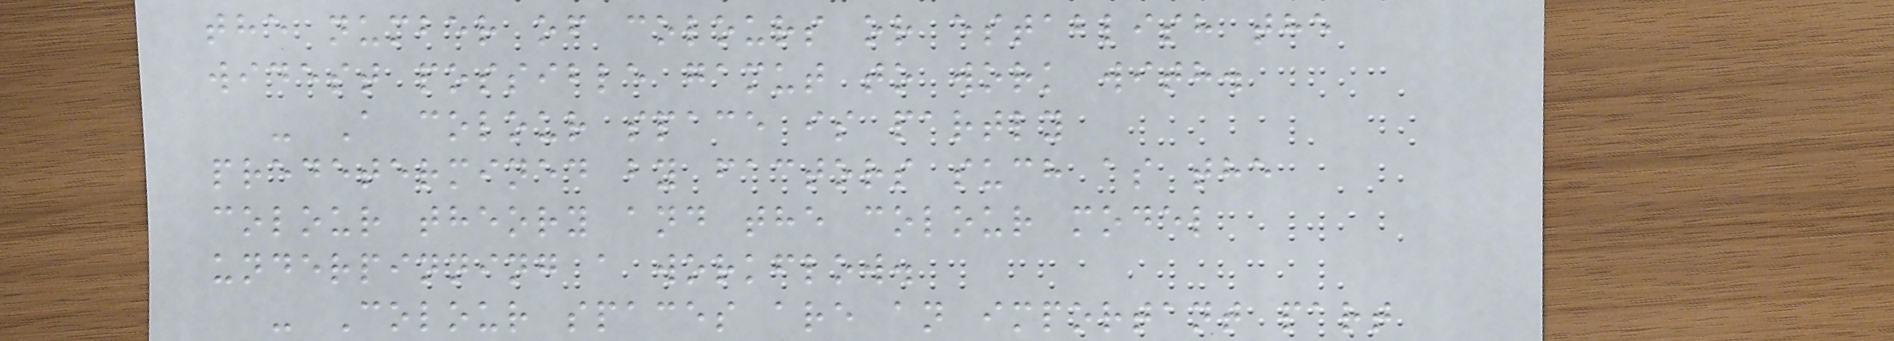the number of colours or establish the
widest possible gamut to work with.
- A colour space is partly
predetermined by factors such as the
colour theory and the colour model
underpinning a workflow.
- Colour spaces are an important part
